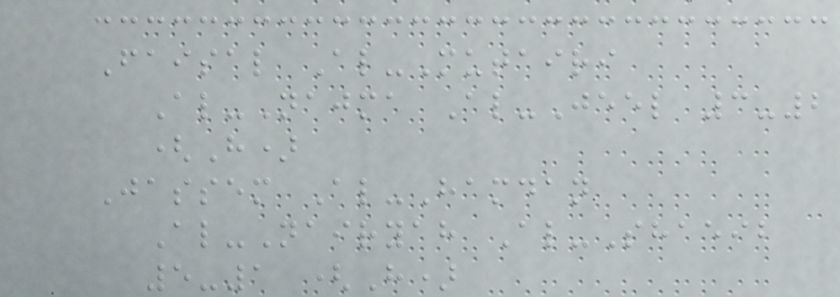Faisal Al-Mutairi
Al-Najma Al-Jeel 3-2
(H)
Jassem Al-Hamdan
Al-Nairyah Al-Shaeib
5-1 (H)
